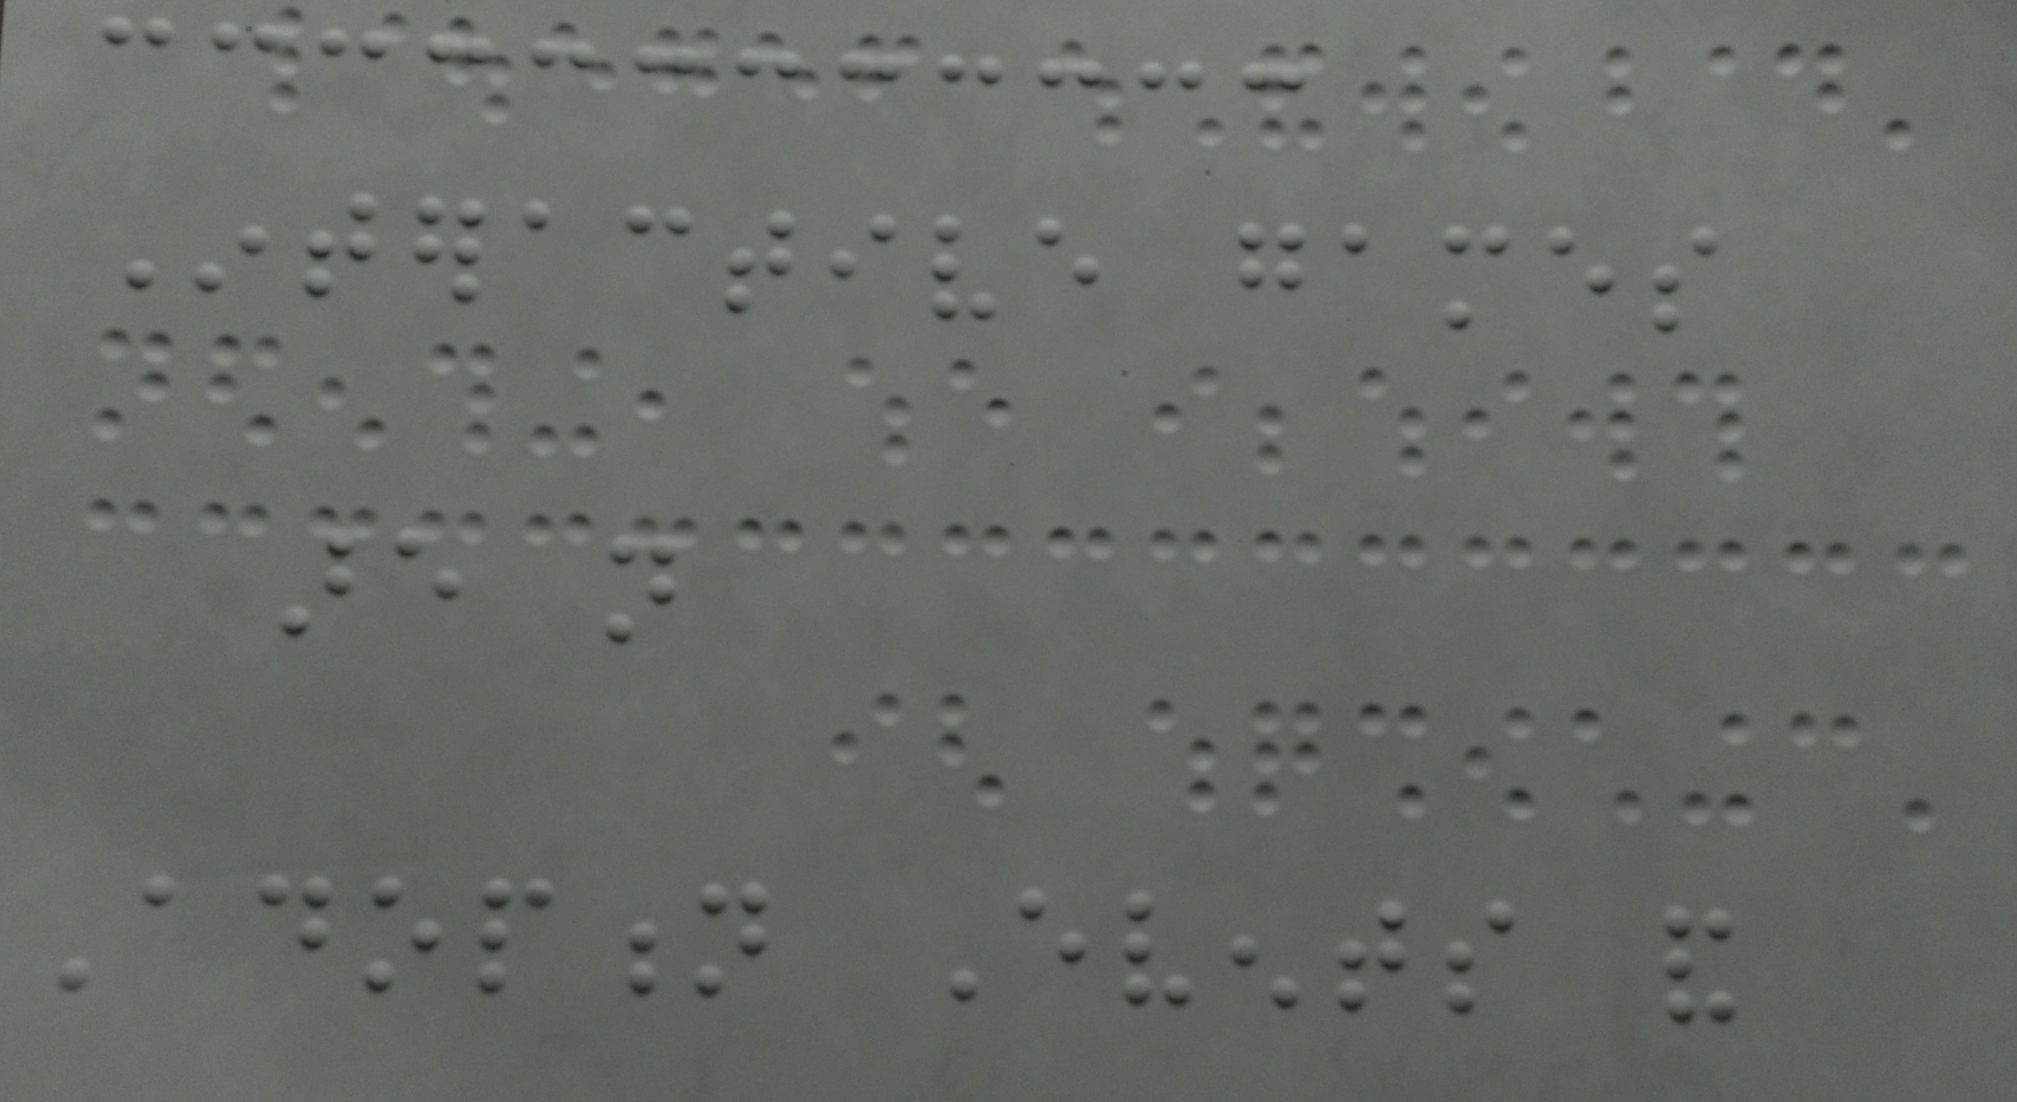Interactive games
are not
Adoption Events and
